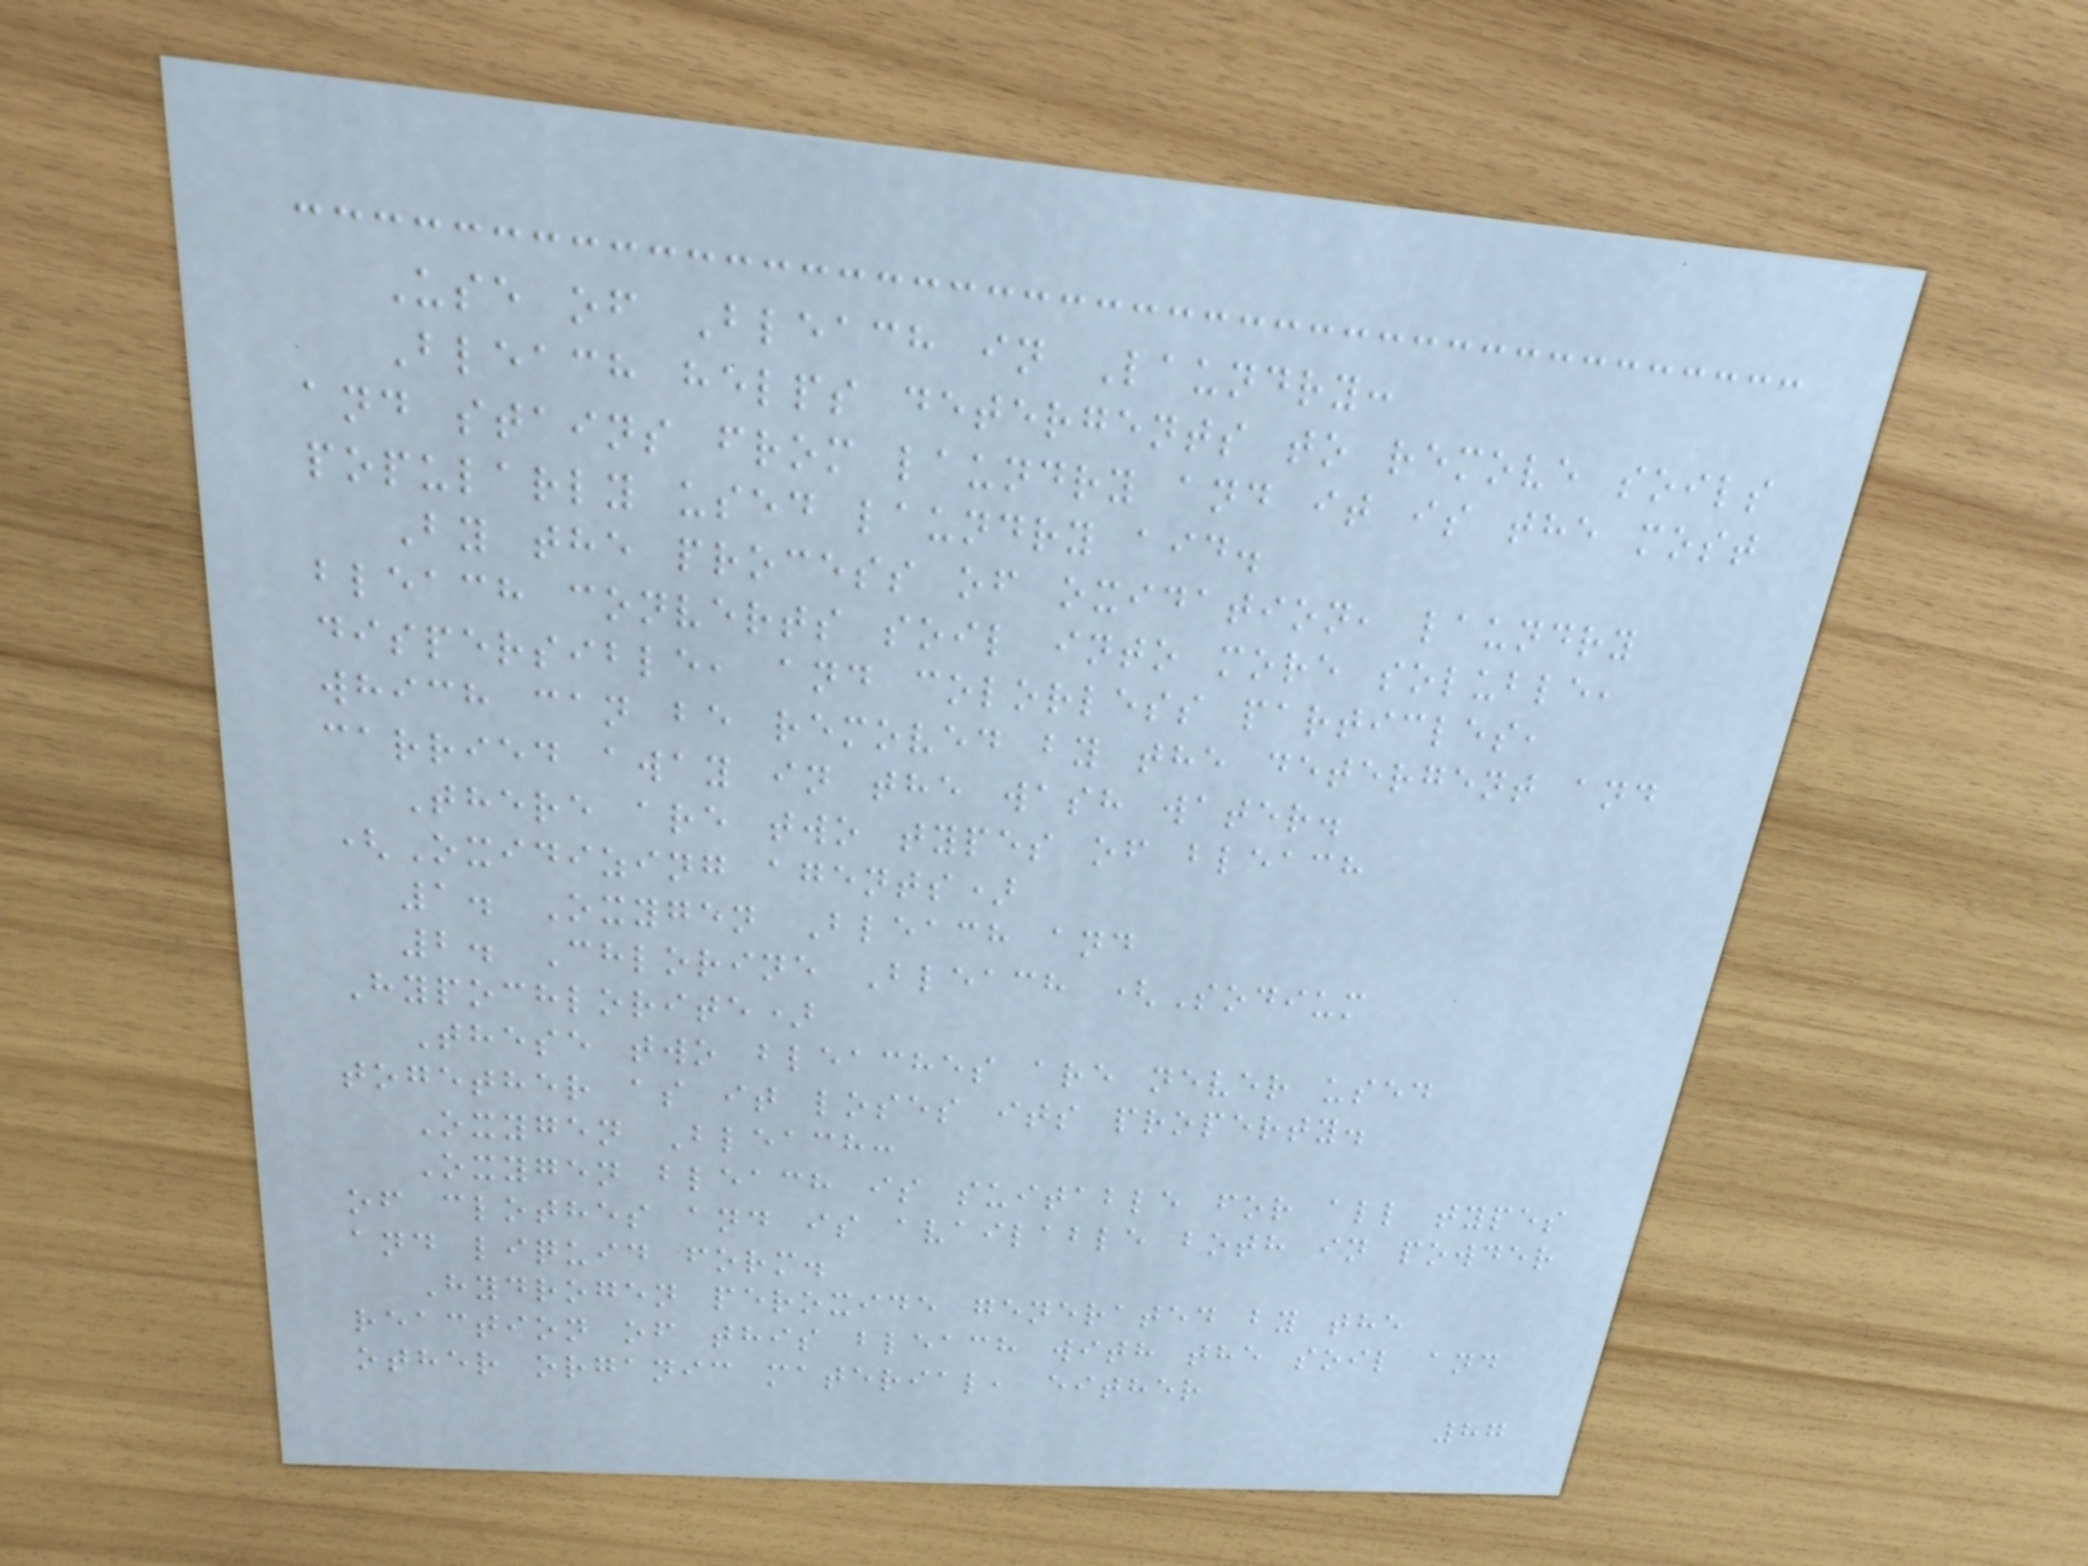Use of Bleach in Laundry:
Bleach helps detergents to remove soils
and stains from laundry and it is the most
popularly used laundry aid.
By the process of oxidation, laundry
bleach converts soil into more soluble,
dispersible, and colorless particles,
which can be removed by the detergent and
carried away in the wash water.
There are two types of bleach
(Oxidizing agents)
1. Oxygen Bleach and
2. Chlorine Bleach (Sodium
Hypochlorite)
These two bleaches are never used
together as it loses its property.
Oxygen Bleach:
Oxygen bleach is suitable for all types
of clothes and is available both in powder
and liquid form.
Hydrogen peroxide generated by the
reaction of this bleach with the soil and
other organic material, either
87
